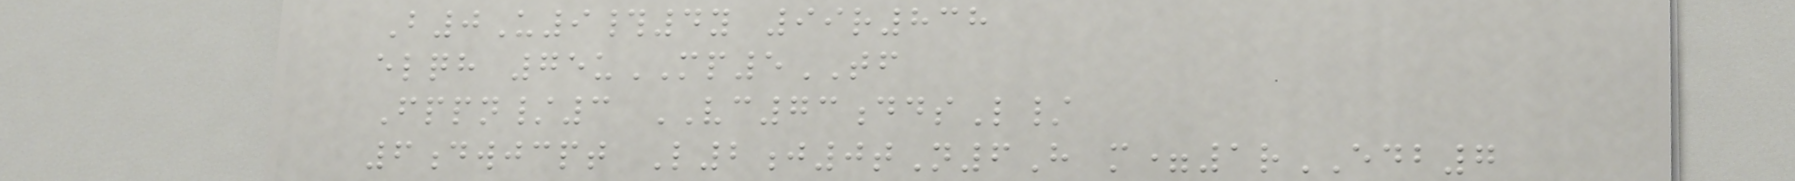B0U9#4y 99r838
elqh 75uMP5TF
Fppn/3 VC73ddsL/
6dwjcpt L2j0tN6H m=1rEDB7
